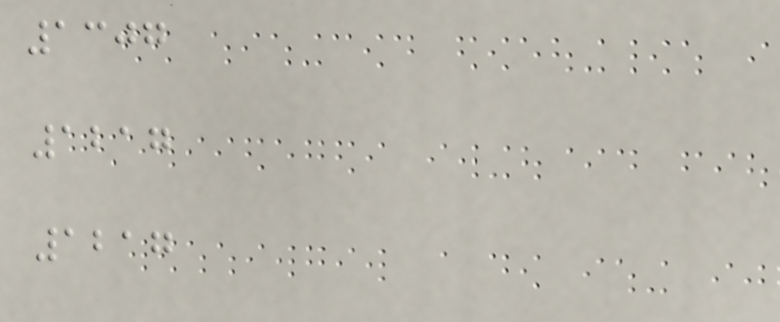1307
1217
1217
